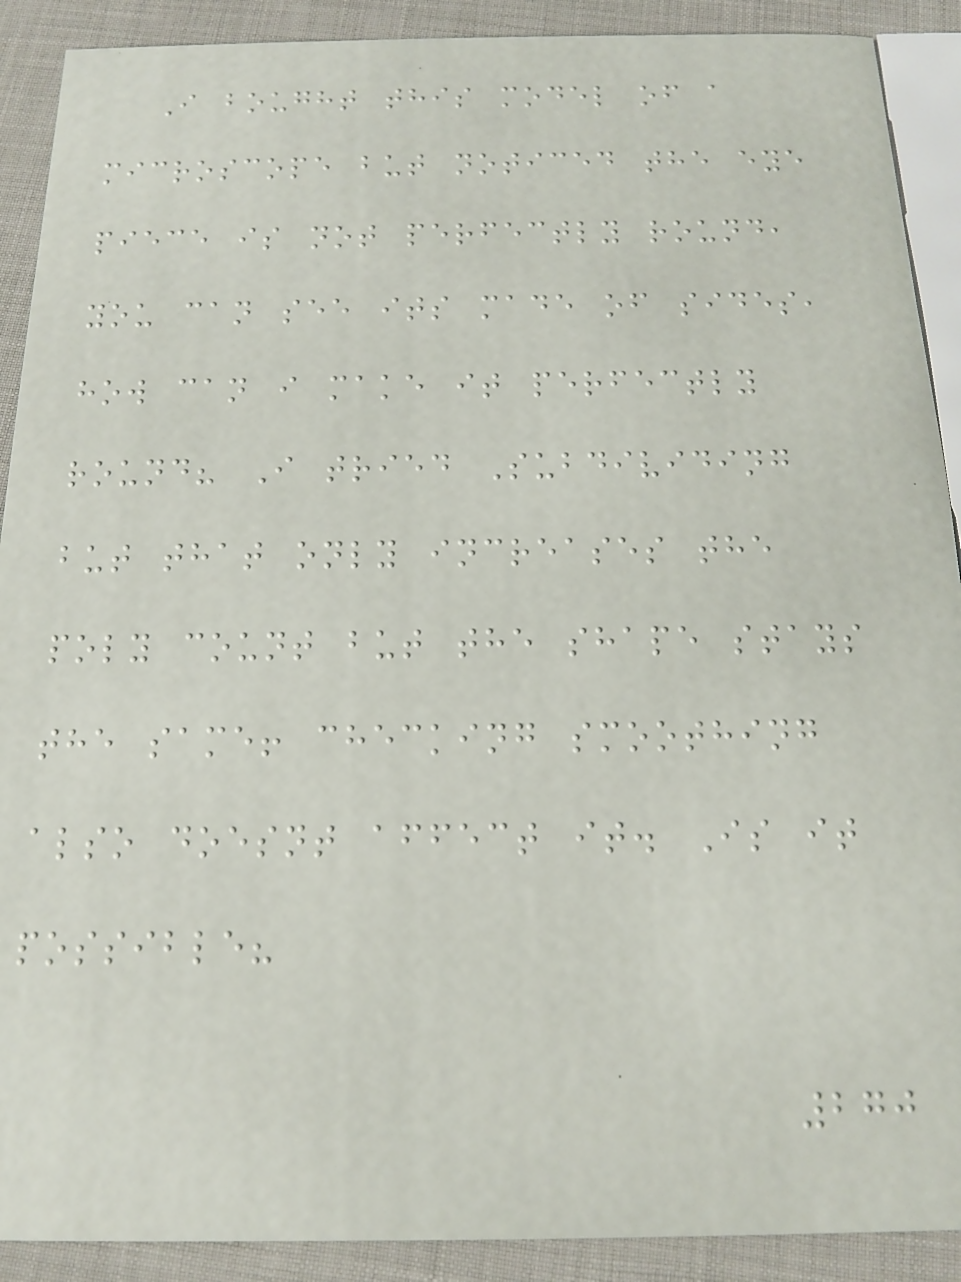I bought this model of a
microscope but noticed the eye
piece is not perfectly round,
you can see its made of sides,
how can i make it perfectly
round? I tried Subdividing
but that only increases the
poly count but the shape stays
the same! checking smoothing
also doesnt affect it. Is it
possible?
270
